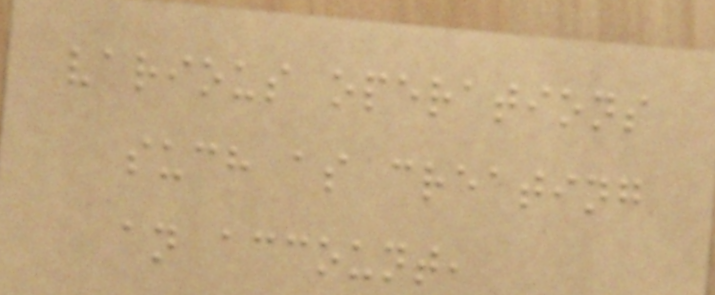various operations
such as creating
an account,
